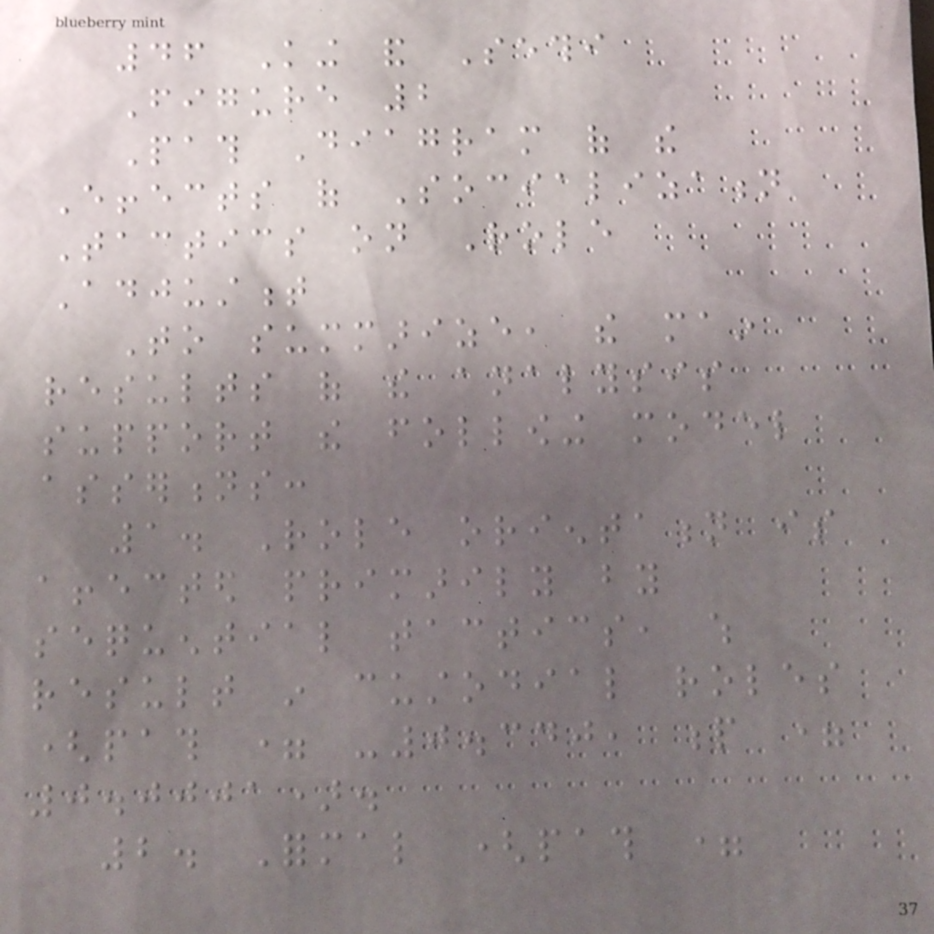46 King and Sethi
Figure 2
Path Diagram of the
Effects of Socialization
Tactics on Role
Adjustment
To summarize, the main
results of the analysis
support the following model
assertions:
1. Role orientation is
affected primarily by
sequential tactics, which
result in custodial roles
(path = -0.340, p =
0.0001).
2. Formal (path =
